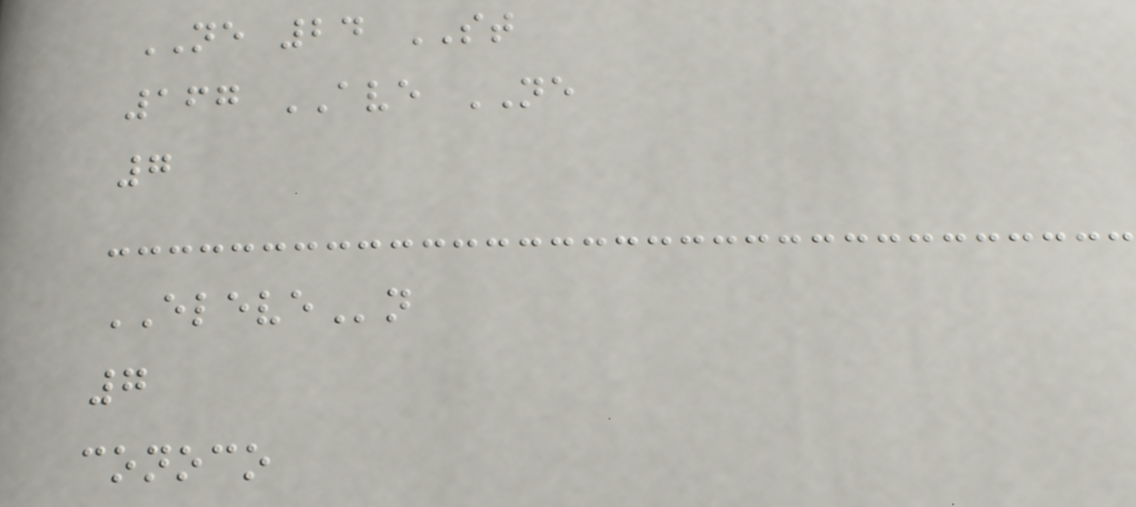NE 24 ST
167 AVE NE
7
ELEVEn
7
conoco
